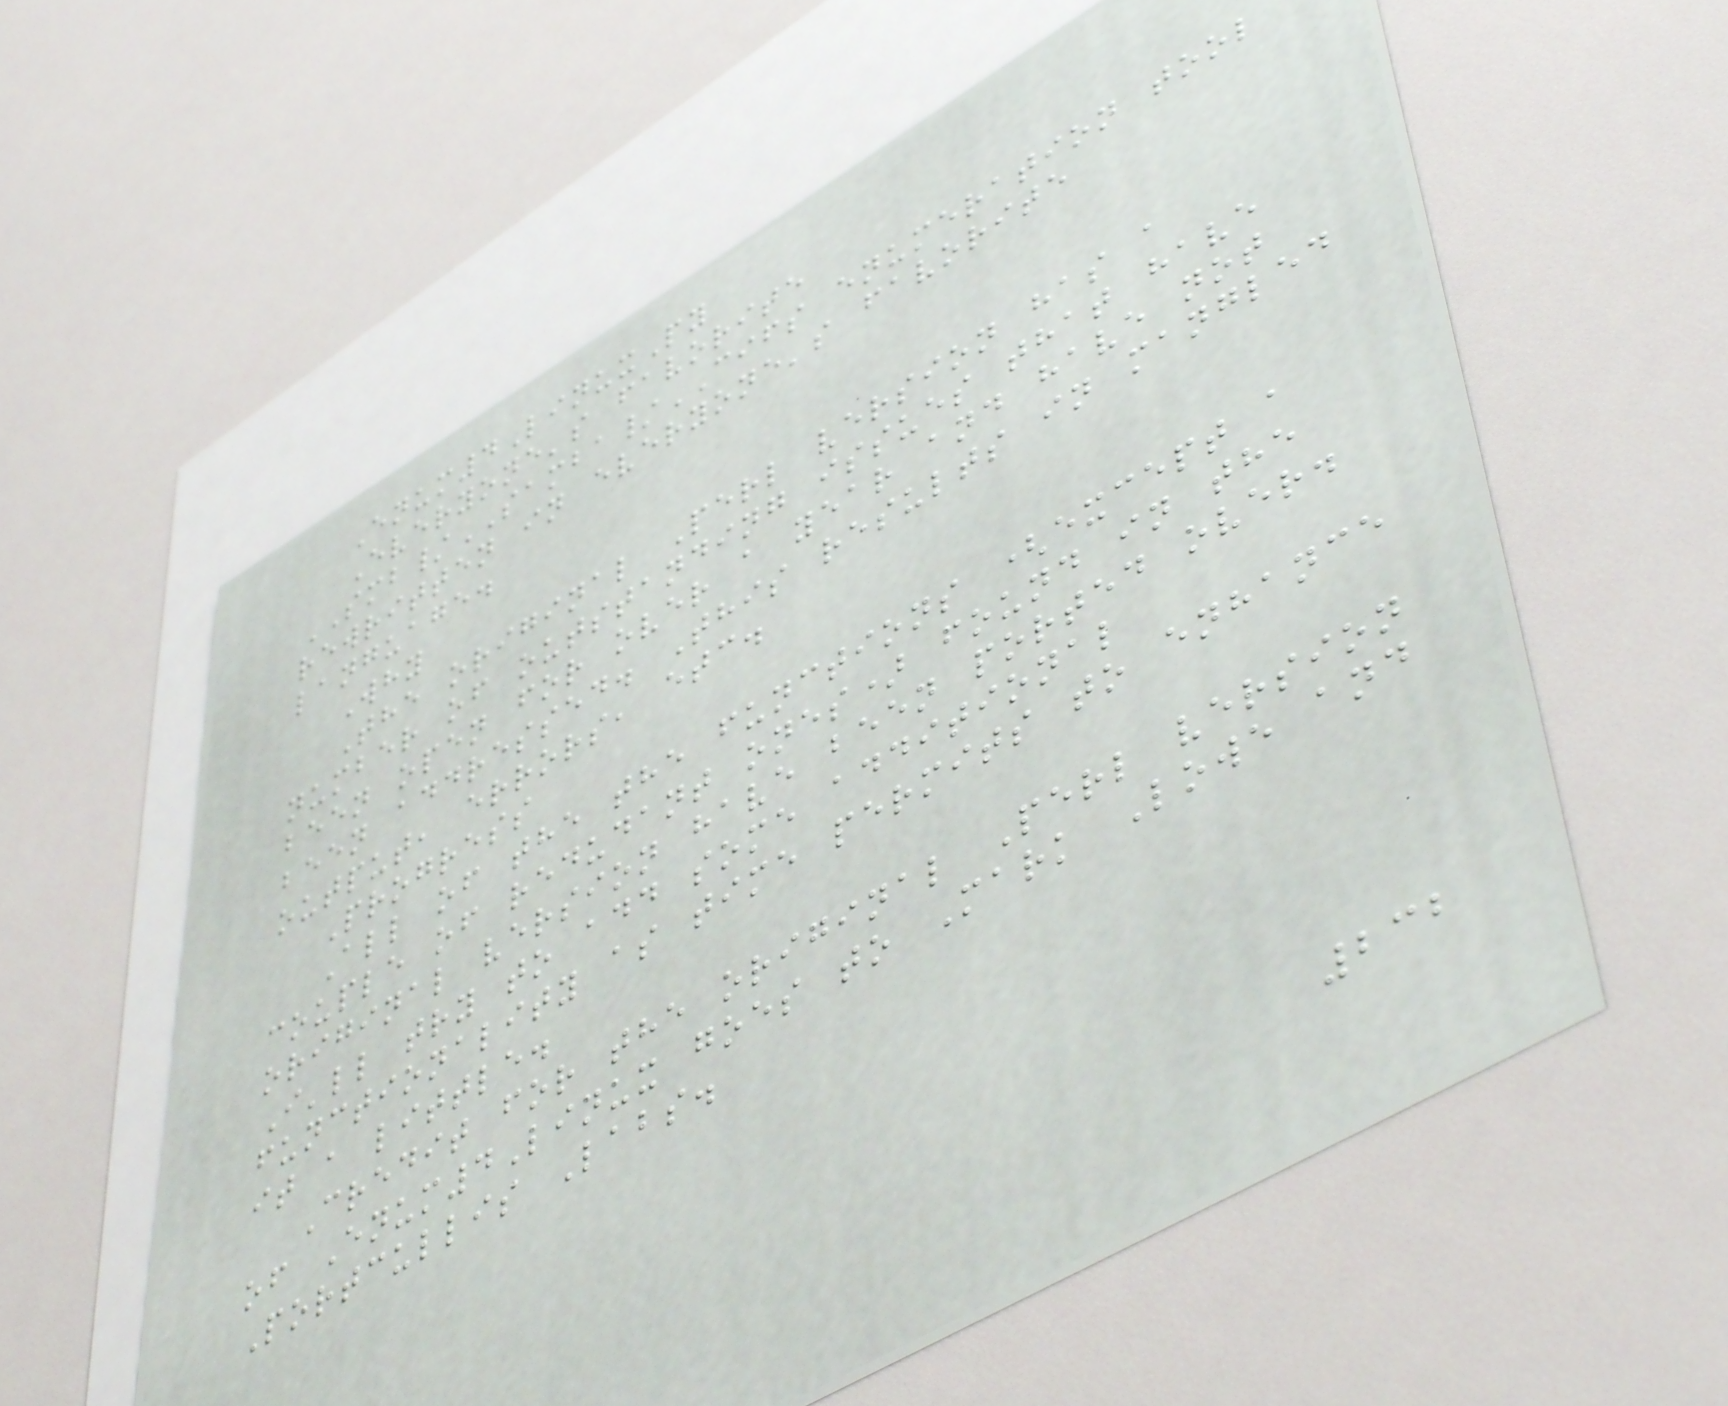Enum4LinuxPy
Everyone's favorite
SMB/SAMBA/CIFS enumeration tool
rewritten in everyone's favorite
language.
Why
The original Perl version has a
number of outstanding issues that have
been open for over a year and have not
been addressed. This results in mangled
output, errors, etc.
Progress
All of the the functions (except a
couple of redudant ones) found in the
original version have been ported over.
I'll try to add some additional
functionality as time permits to enhance
it a little.
Credit for the original Perl version
of Enum4Linux goes to Mark Lowe and
Portcullis Labs.
232
